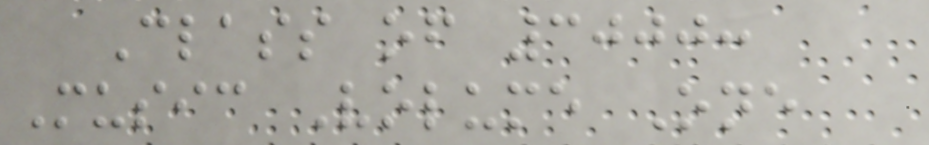Class of 3000:
Music Volume One
